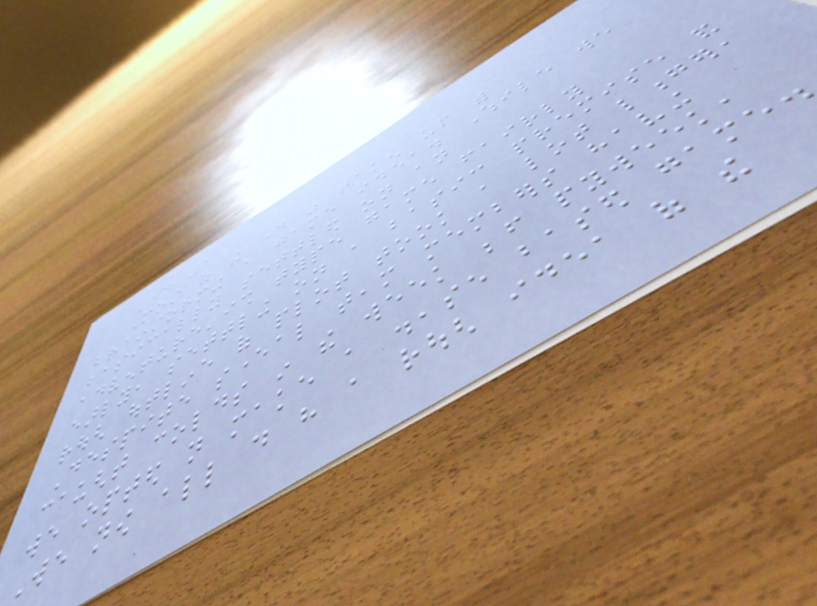Day 1
Most of the day was taken up with
brainstorming a game idea. While we
basically settled on an
adventure'ish type game fairly
early, settling on a basic premise and
rough outline of plot took a lot longer,
Despite several team members having
caught colds in the week before pyweek,
we opted not make a disease based game.
We now all do have a rough idea of the
